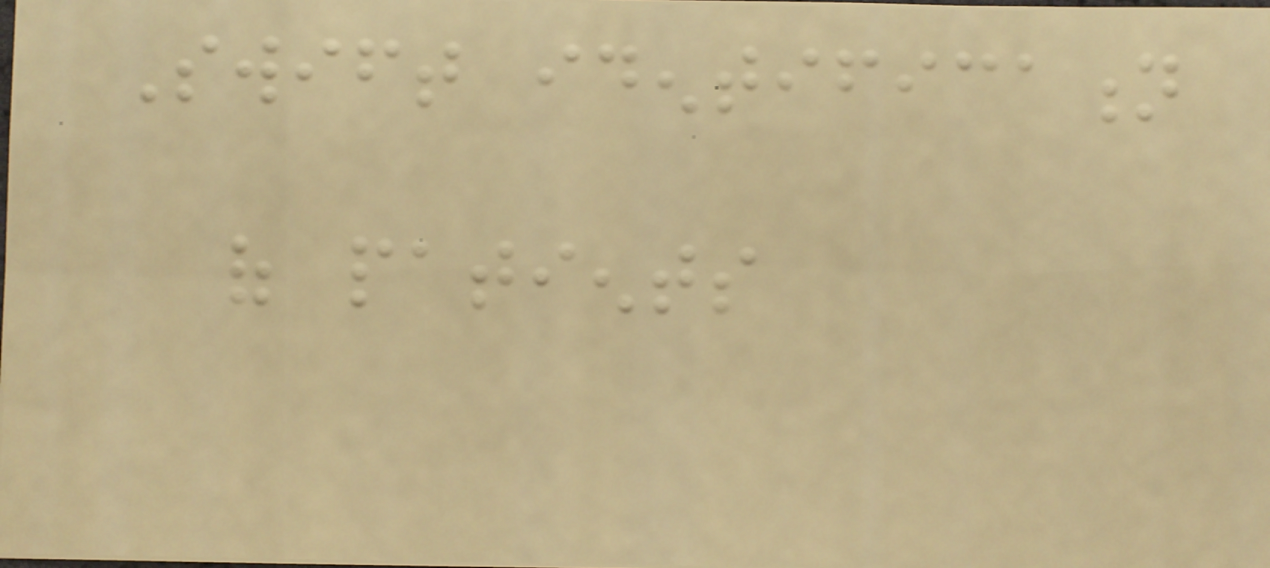Swift identification
of patients
